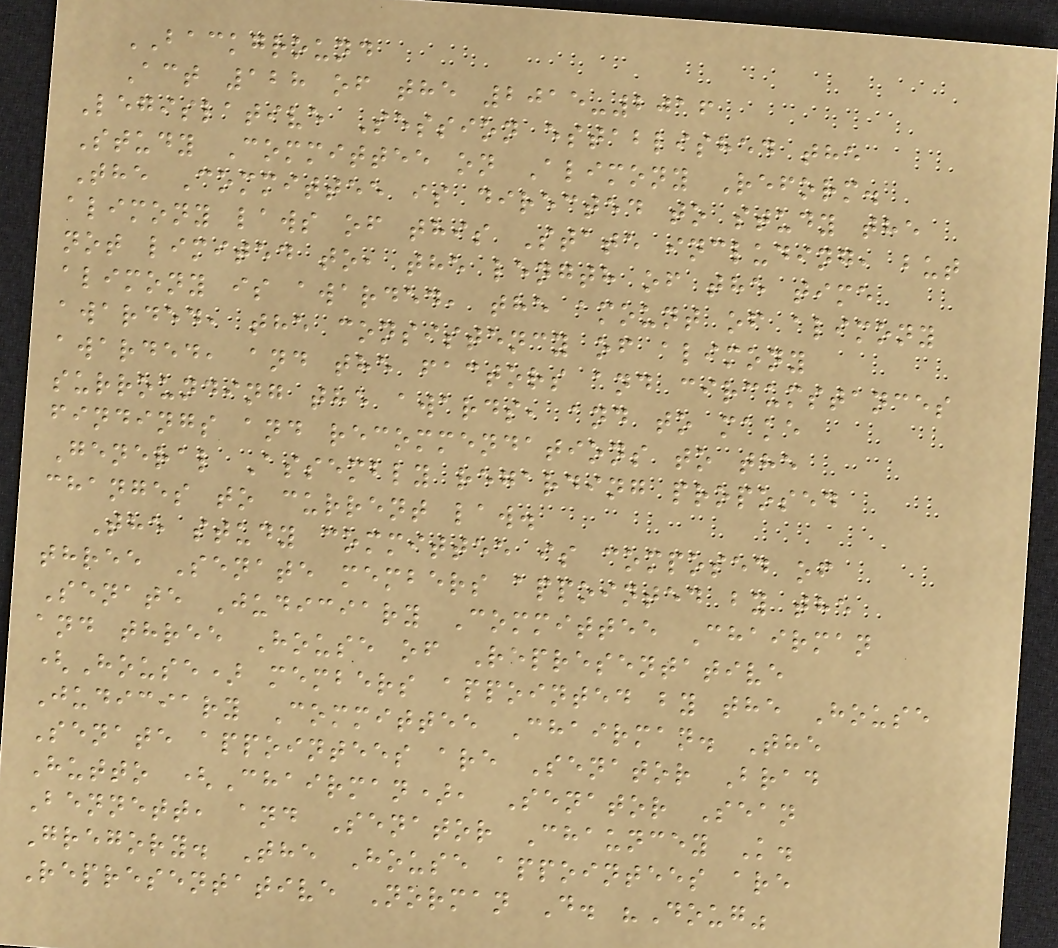BACKGROUND
Act 128 of the 2015-2016
Legislative Session established the
Study Committee on Alimony Reform.
The Committee is directed to study the
alimony laws of this State including, but
not limited to, the length of the time
alimony is awarded, the amount of alimony
awarded, the consistency of alimony
awarded, and the factors and circumstances
surrounding the awards, and to make
findings and recommendations to the
General Assembly regarding proposed
changes to current law.
The study committee is composed of
three Senate members appointed by the
Senate Judiciary Committee Chairman
and three House of Representative
(House) members appointed by the House
Judiciary Committee Chairman. The
Senate appointees are Senator Brad
Hutto (Chairman), Senator Sean
Bennett, and Senator Chauncey K.
Gregory. The House appointees are
Representative Norman D. "Doug"
